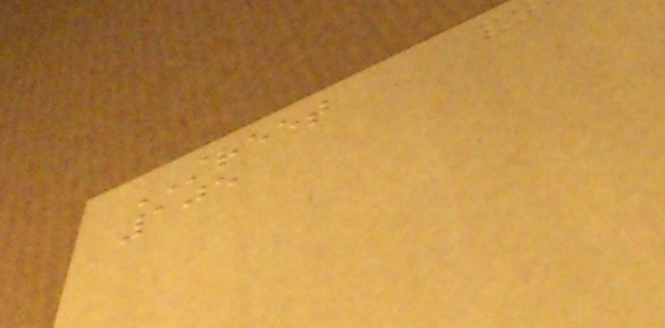STREET
105
